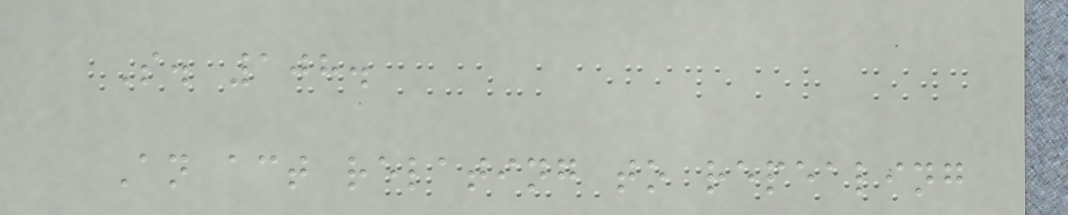S. 108.
An act relating to repealing
